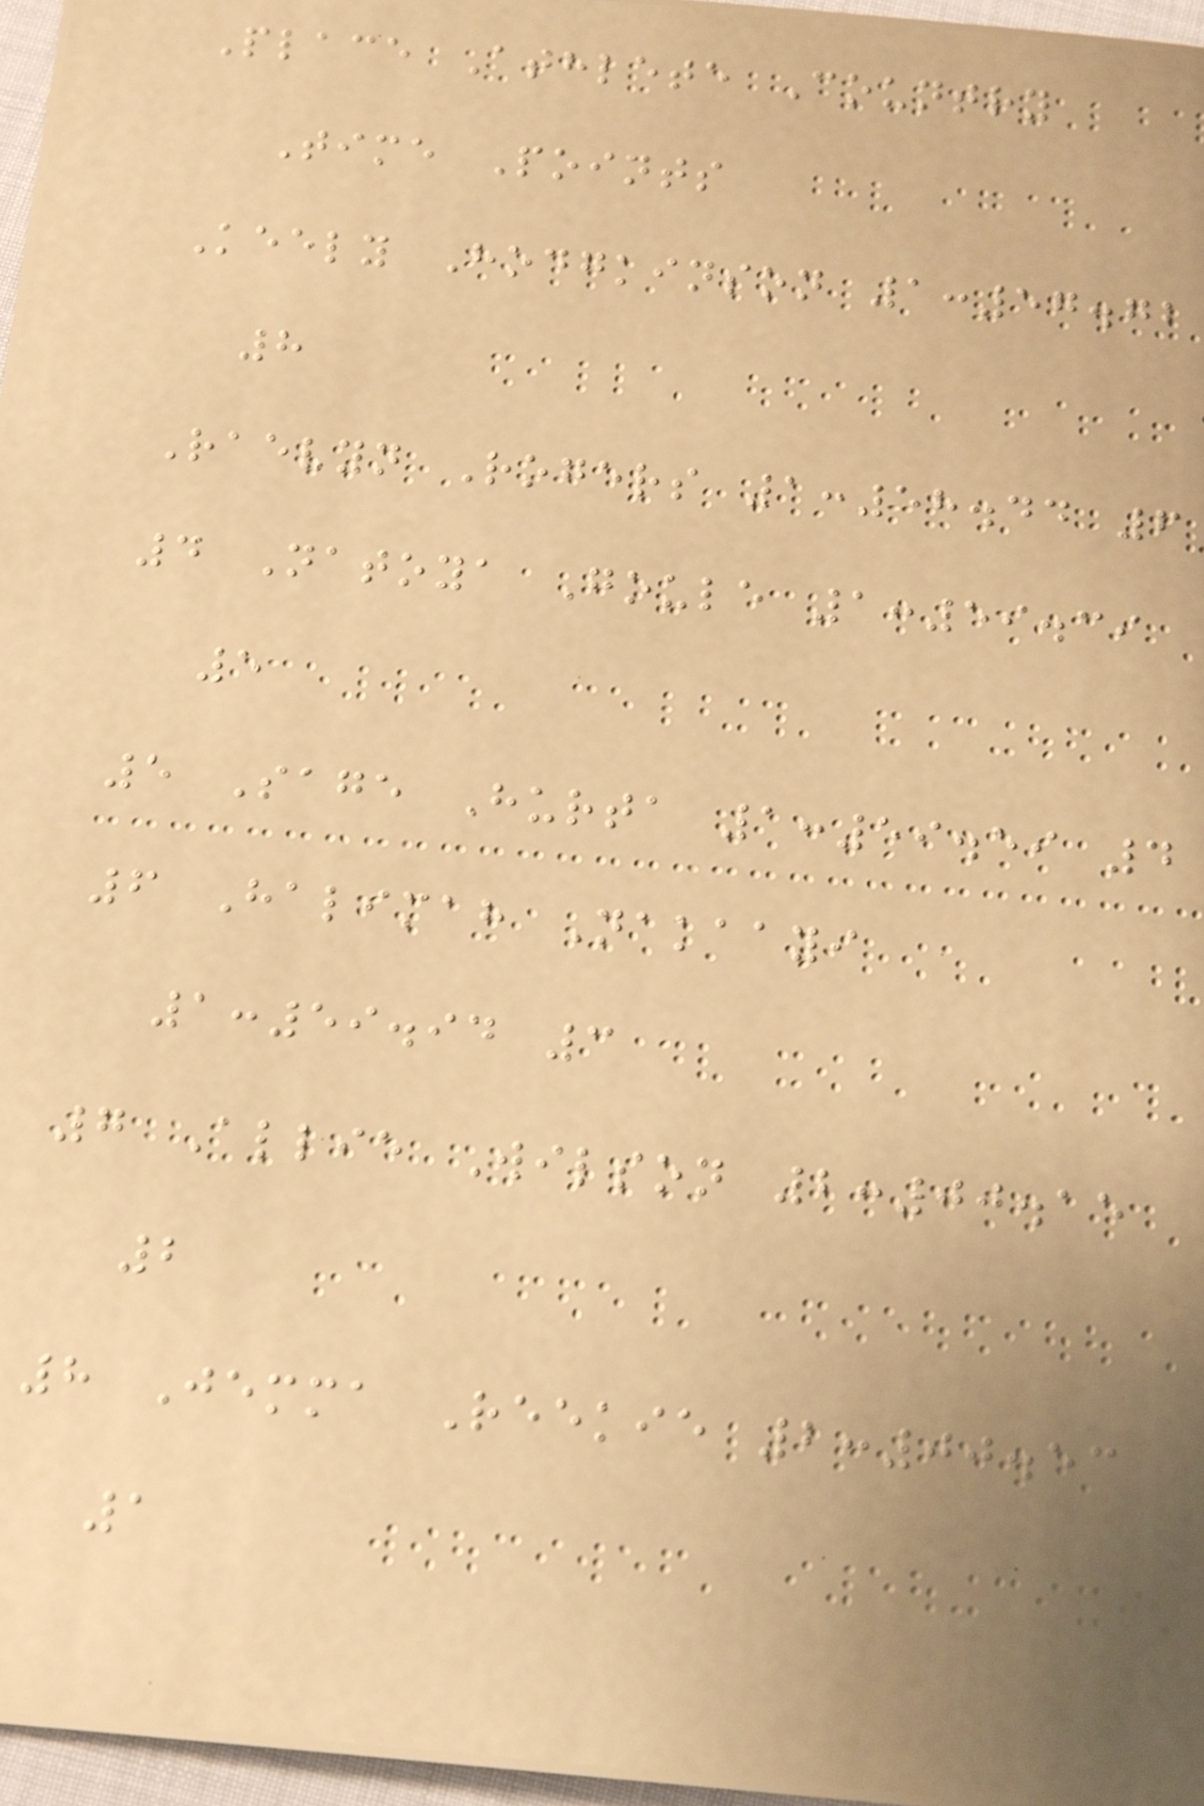Place Athlete Country
Time Points
Keely Hodgkinson 1:57.72
8
Raevyn Rogers 1:58.44 6
4 Natoya Goule 1:59.39
5
5 Sage Hurta 1:59.59 4
6 Halimah Nakaayi
1:59.94 3
7 Allie Wilson 2:00.15
2
8 Jemma Reekie 2:00.53
1
